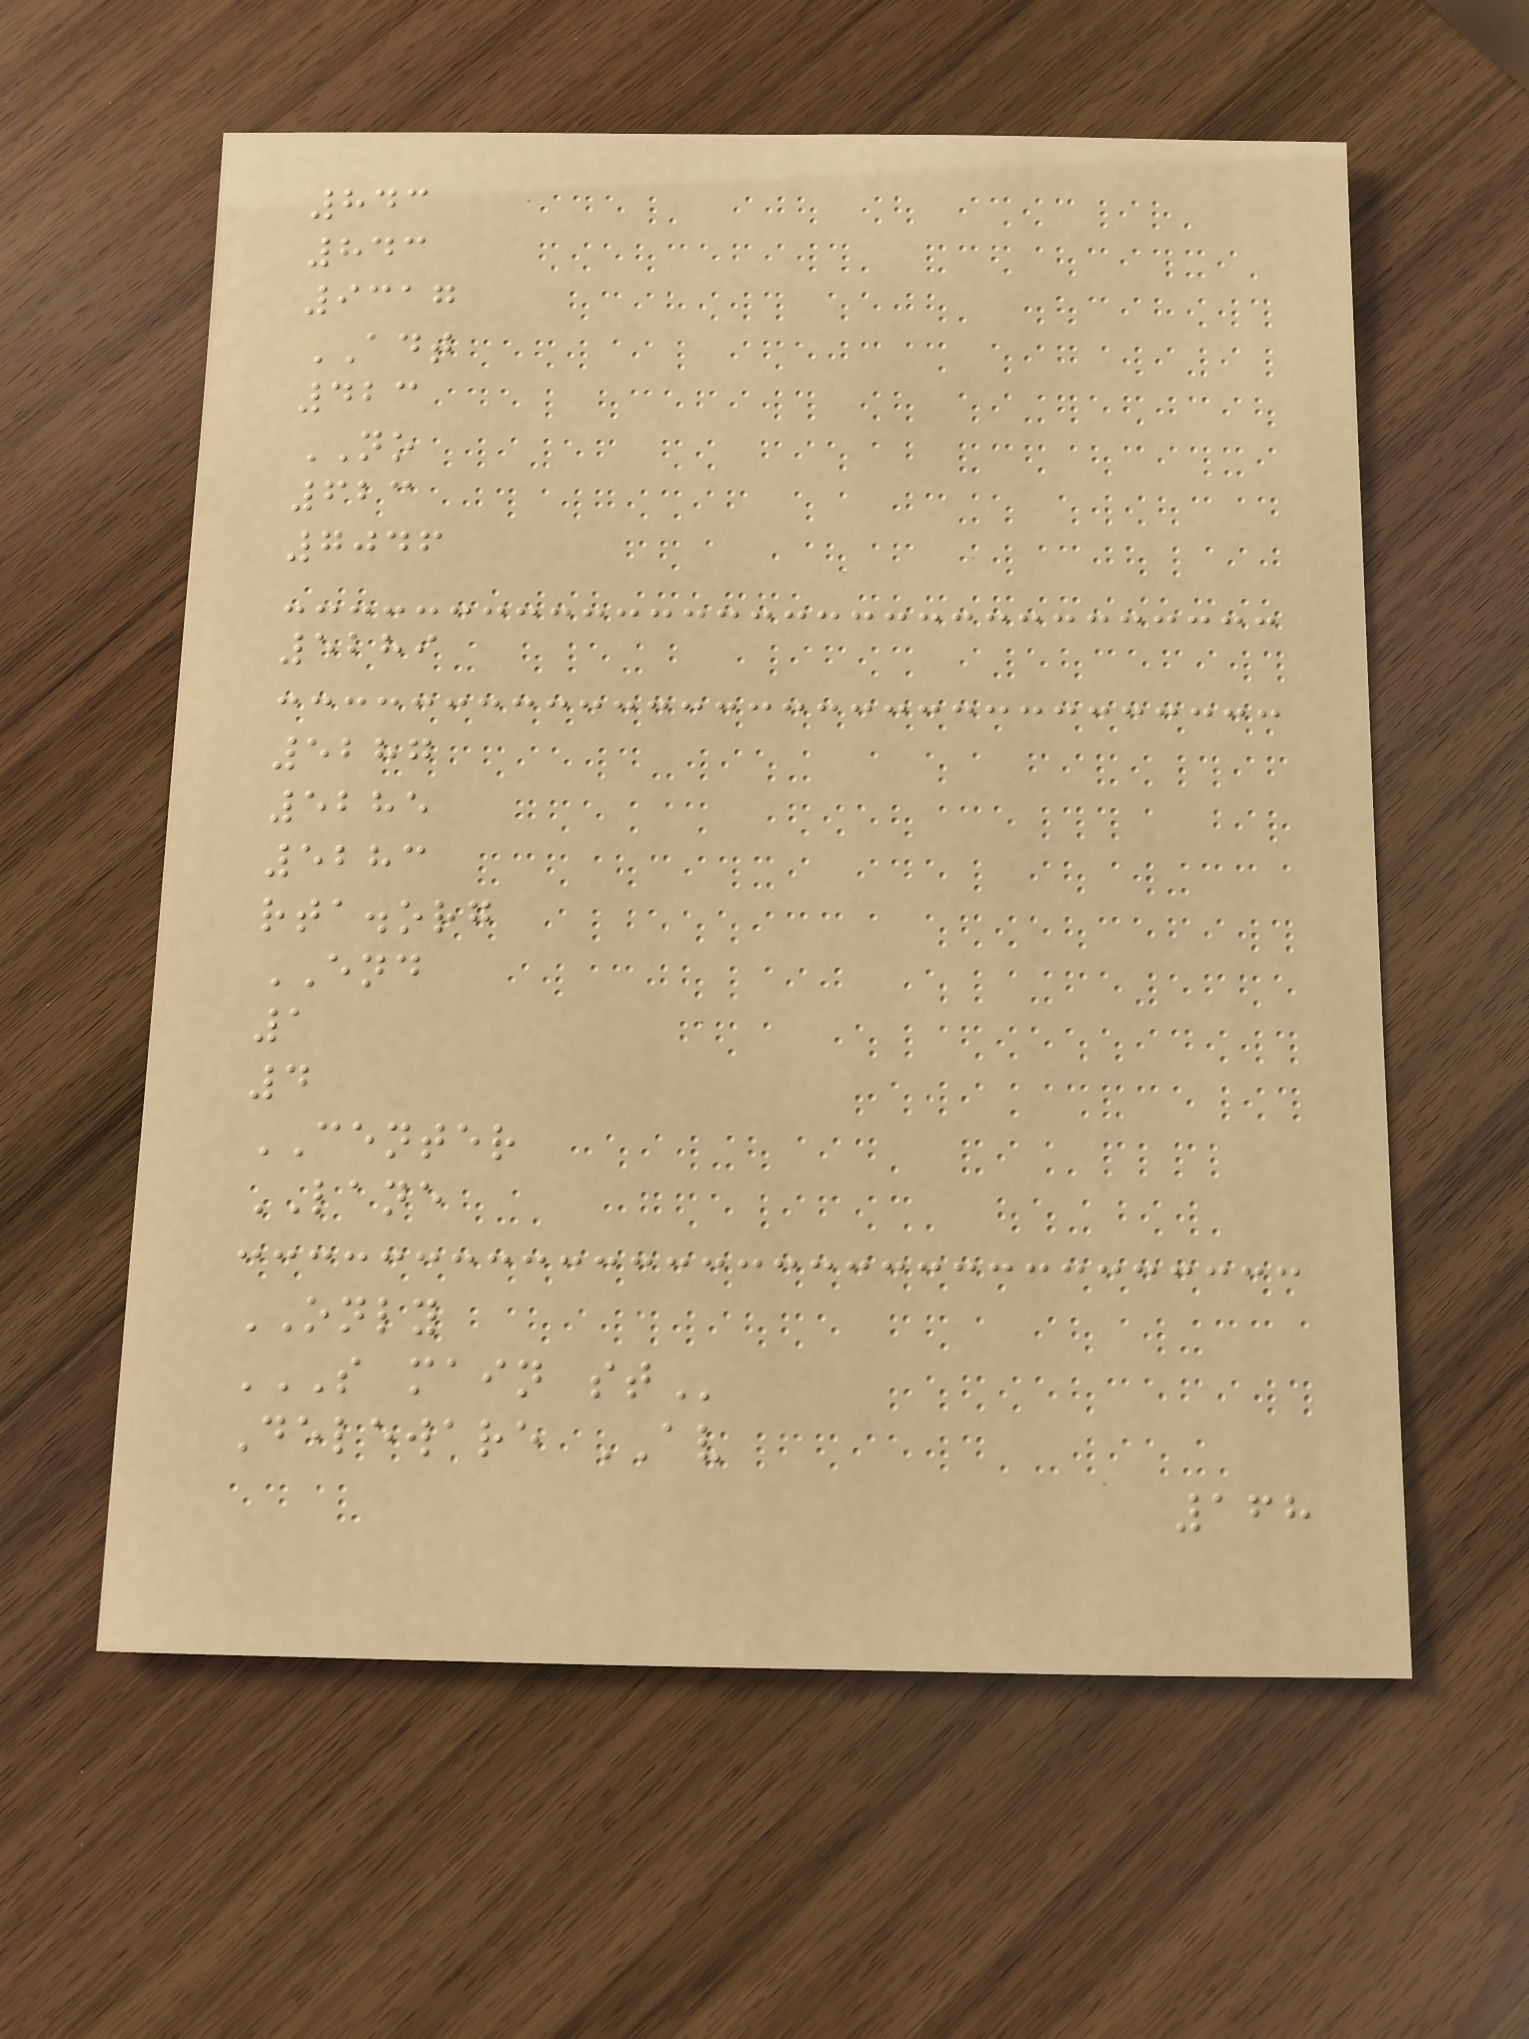843
843
9317
ADT
423
NO
623
7046
5289
5287
5285
5283
rta.org
END
1
4
CENTER
LANE
ONLY
S MAIN ST
Deleware AV
168
